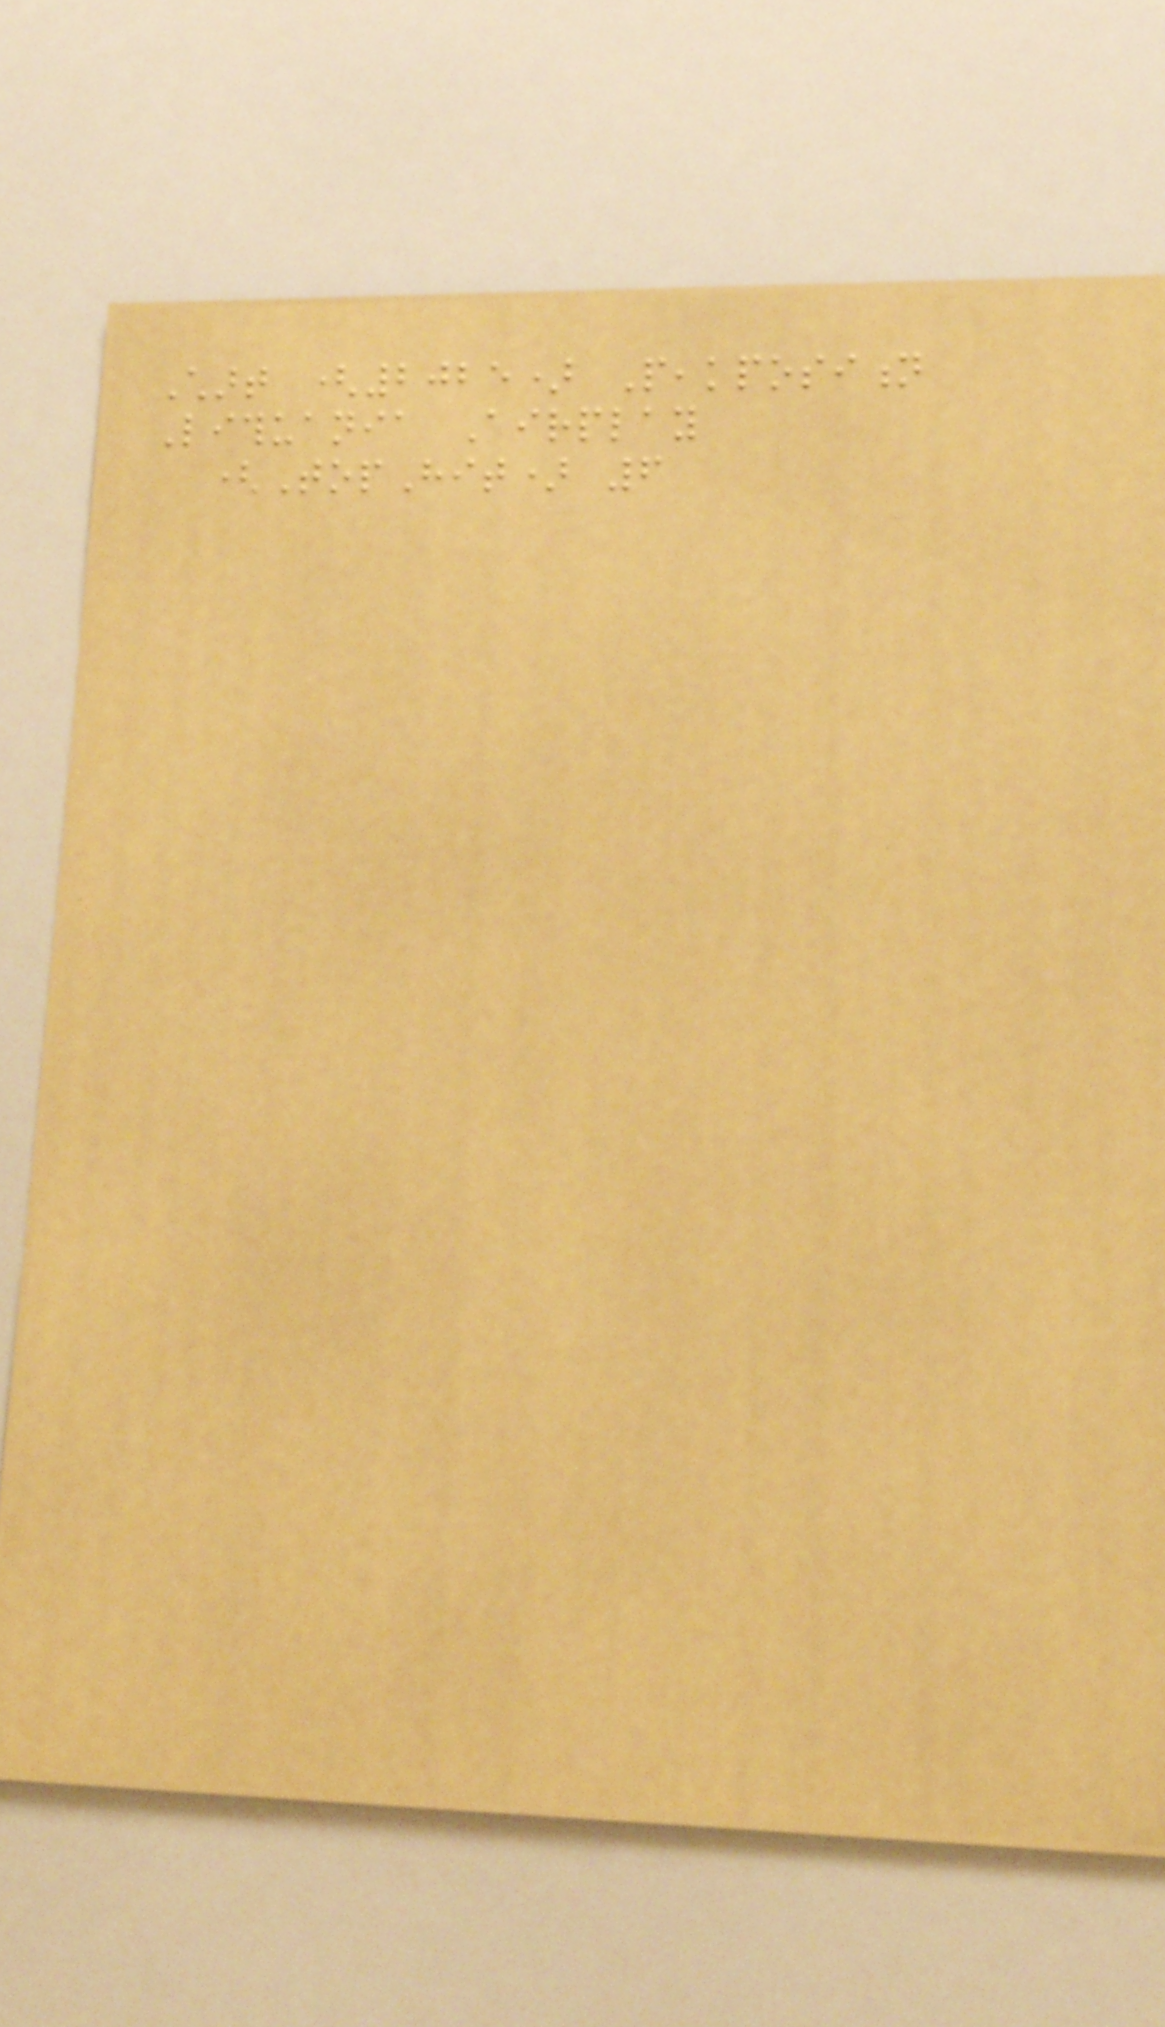Chart (2025) Peakposition
Lithuania Airplay
(TopHit) 6
